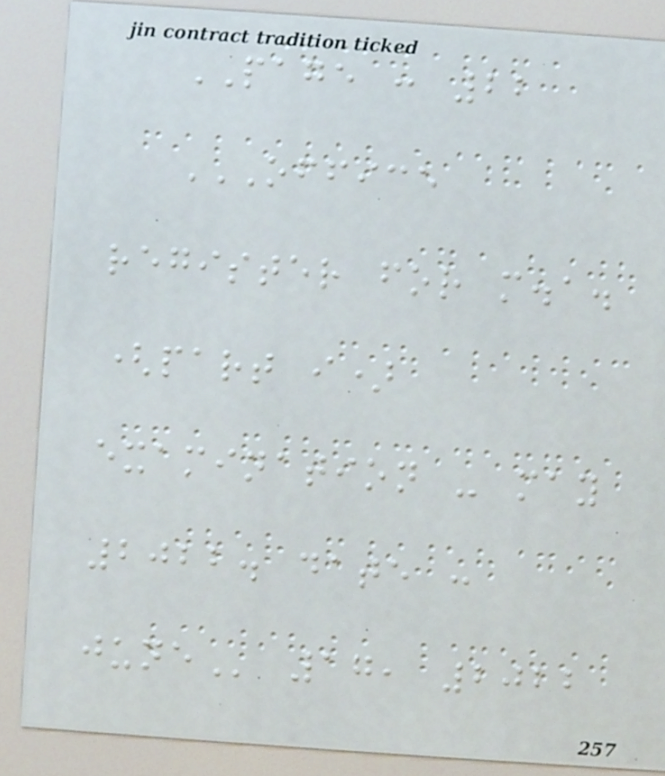PAGE : 22
OFFICE
REGISTER FOR M.A.
(PART I)
EXAMINATION - MAY
2022. DATE :
JUNE 17, 2022
